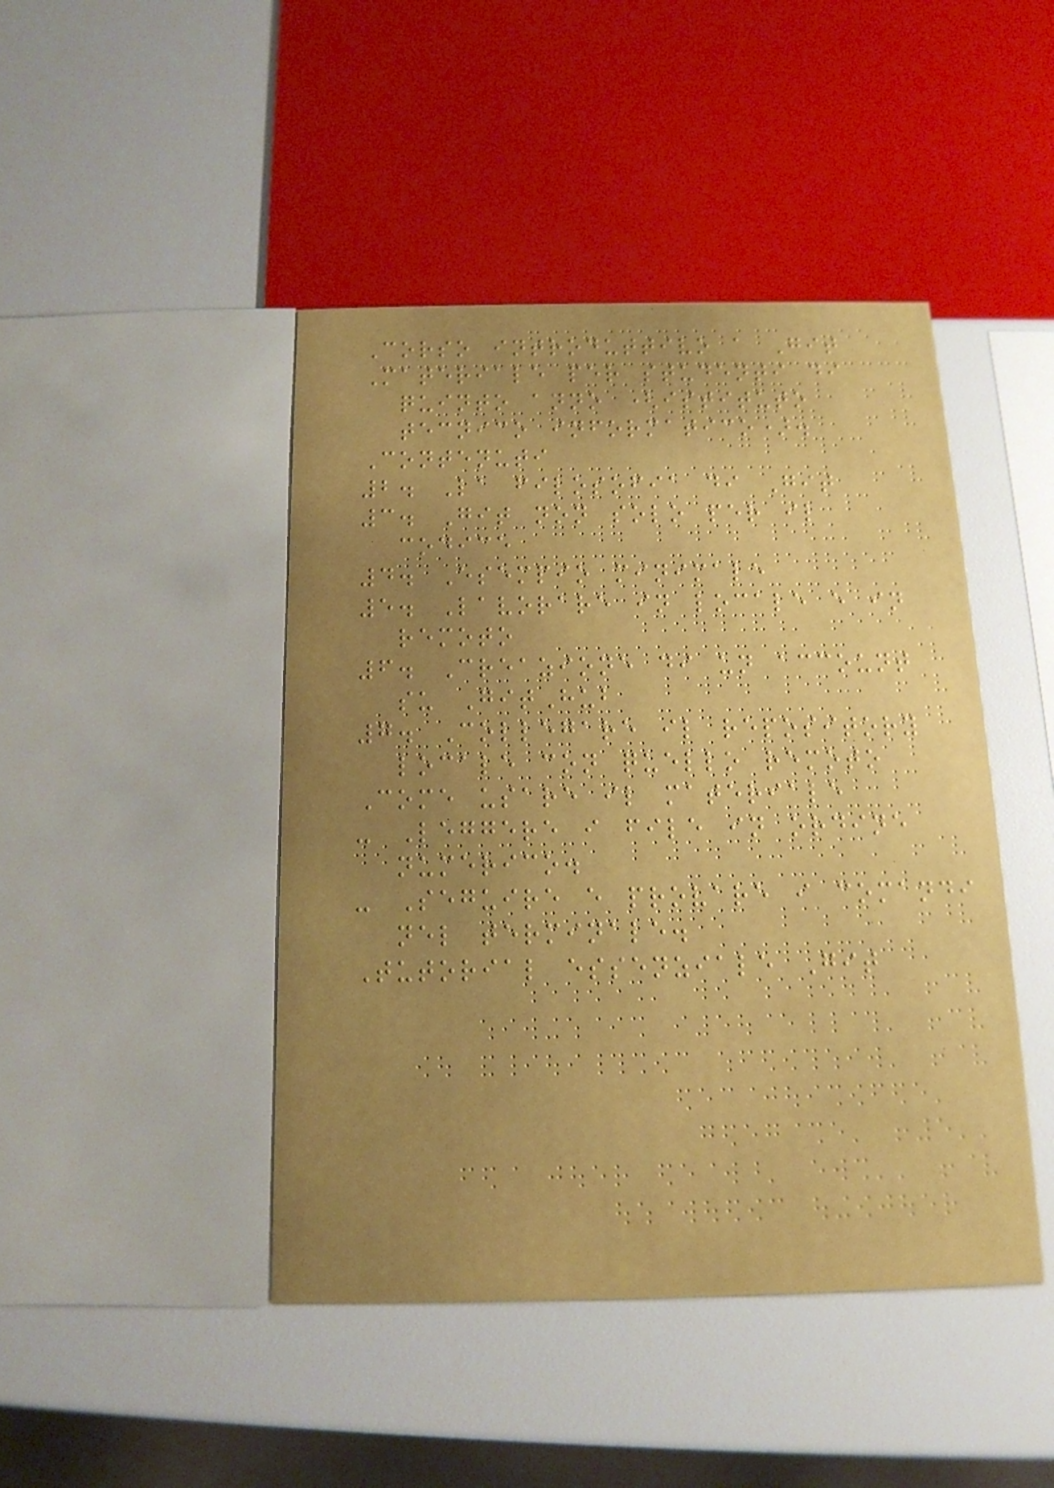Corso introduttivo a Git
Materiale per studenti di
quinto anno (istituto
tecnico informatico).
Contenuti
2. La filosofia di Git
3. Git non solo per il
codice
4. Esempio minimale
5. Lavorare in locale e in
remoto
6. Creazione di un account
su GitHub
7. Collegare il repository
locale con quello remoto
Come usare il materiale
- Leggere i file in ordine
numerico.
- Seguire e provare i comandi
nel terminale.
Tutorial essenziale Git
